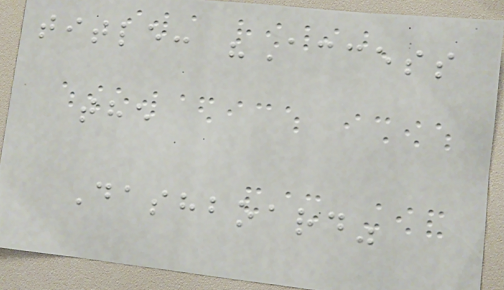title: "Access
the
Dashboard"
